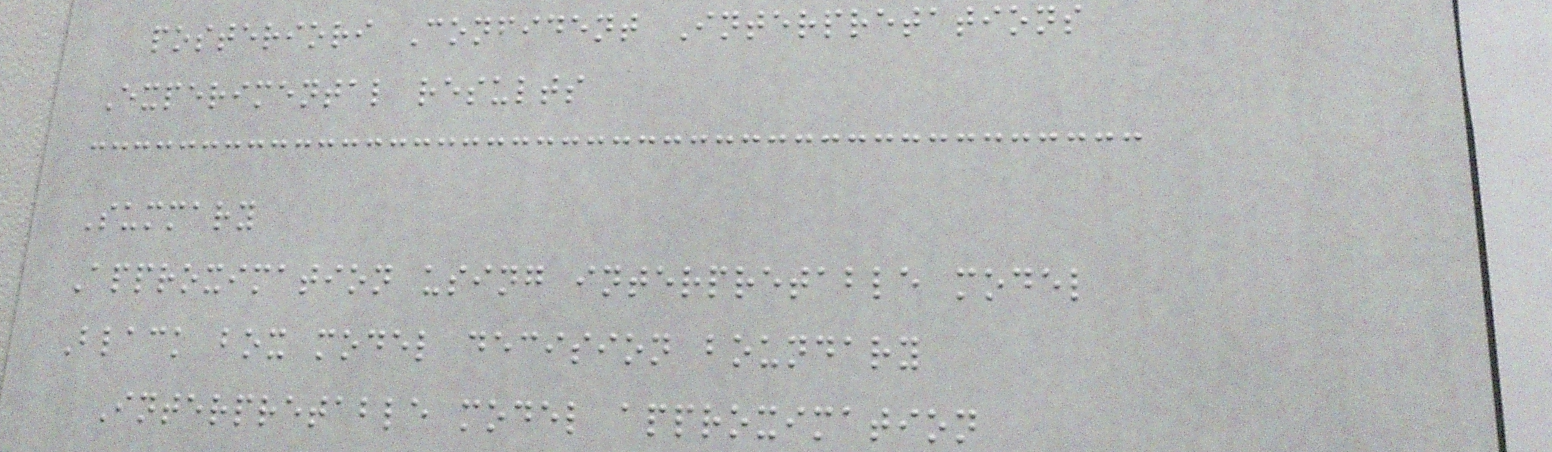posteriori Confident Interpretations
Experimental results
Summary
Approximation using interpretable model
Black box model decision boundary
Interpretable model approximation
